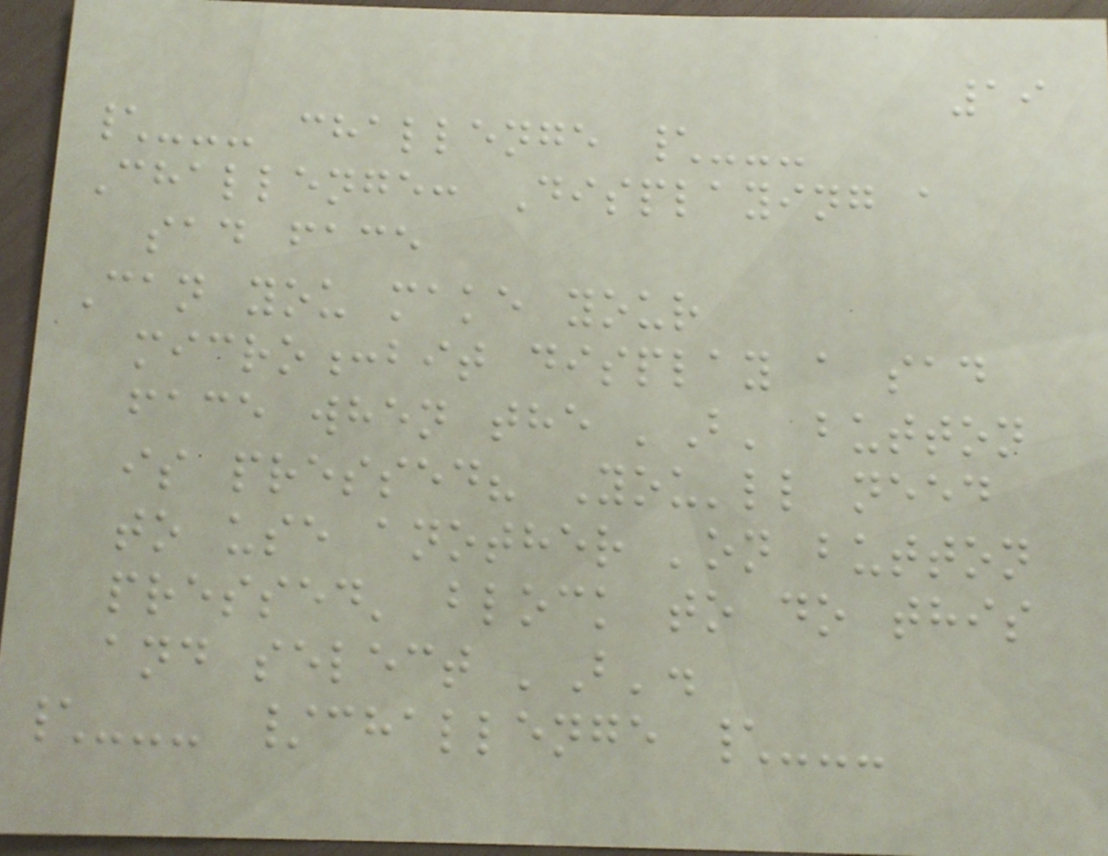19
\--- challenge \---
Challenge: Displaying a
sad face
Can you make your
micro:bit display a sad
face when the 'B' button
is pressed? You'll need
to use another 'on button
pressed' block to do this
and select 'B'.
\--- /challenge \---
